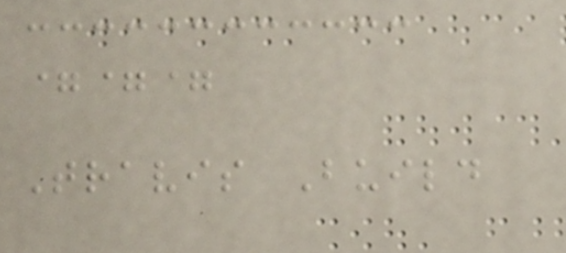===
Travis Build
